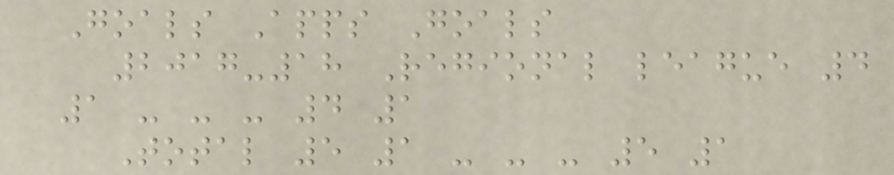Goals Apps Goals
2017-18 Regional league 4
1 - - - 4 1
Total 5 1 - - - 5 1
